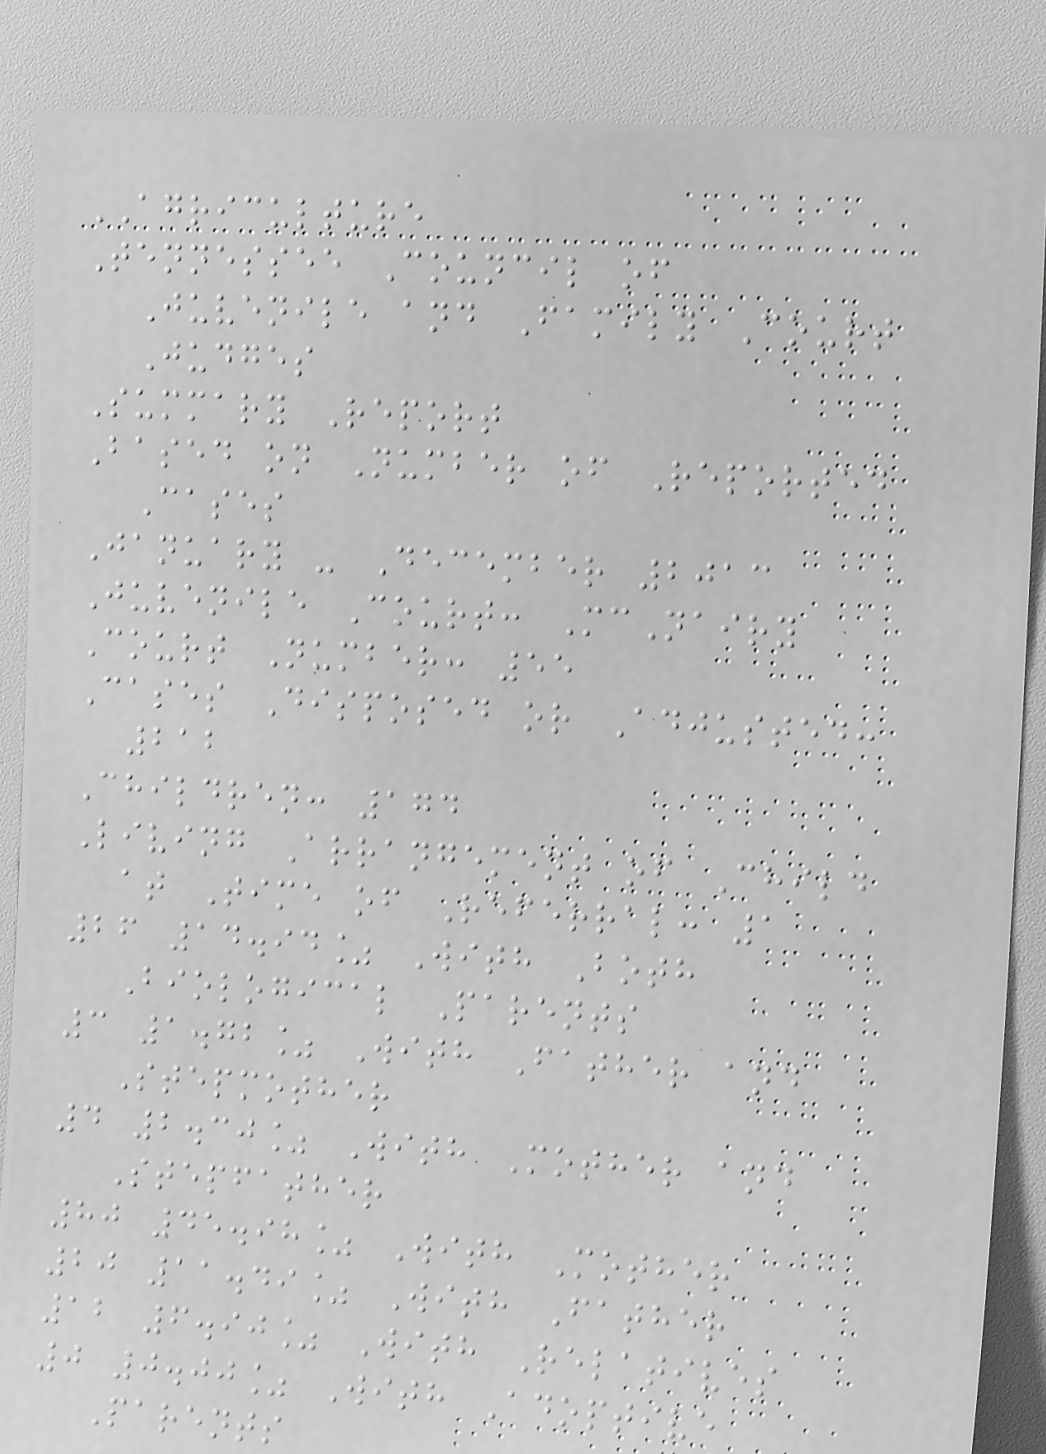AGRICULTURE
Tennessee Council of
Juvenile and Family Court
Judges
Summary Report
Based on Number of Reported
Cases
January - December 2013
Juvenile Court: McNairy
Court Number: 55
Cases Disposed or Adjusted:
212
Children: 174
Living Arrangement of Child
at Time of Referral: 1
26 14.94% With Both
Biological Parents
3 1.72% With Father and
Stepmother
4 2.30% With Mother and
Stepfather
80 45.98% With Mother
20 11.49% With Father
12 6.90% With Relatives
0 0.00% With Adoptive
Parents
